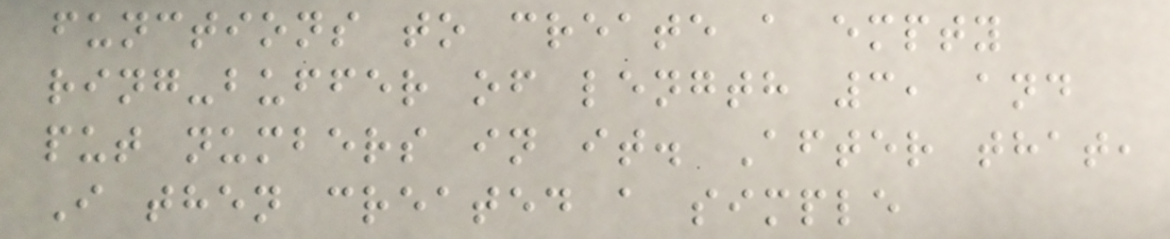functions to create a empty
ring-buffer of length 3, and
put numbers in it. After that,
I then created a simple
